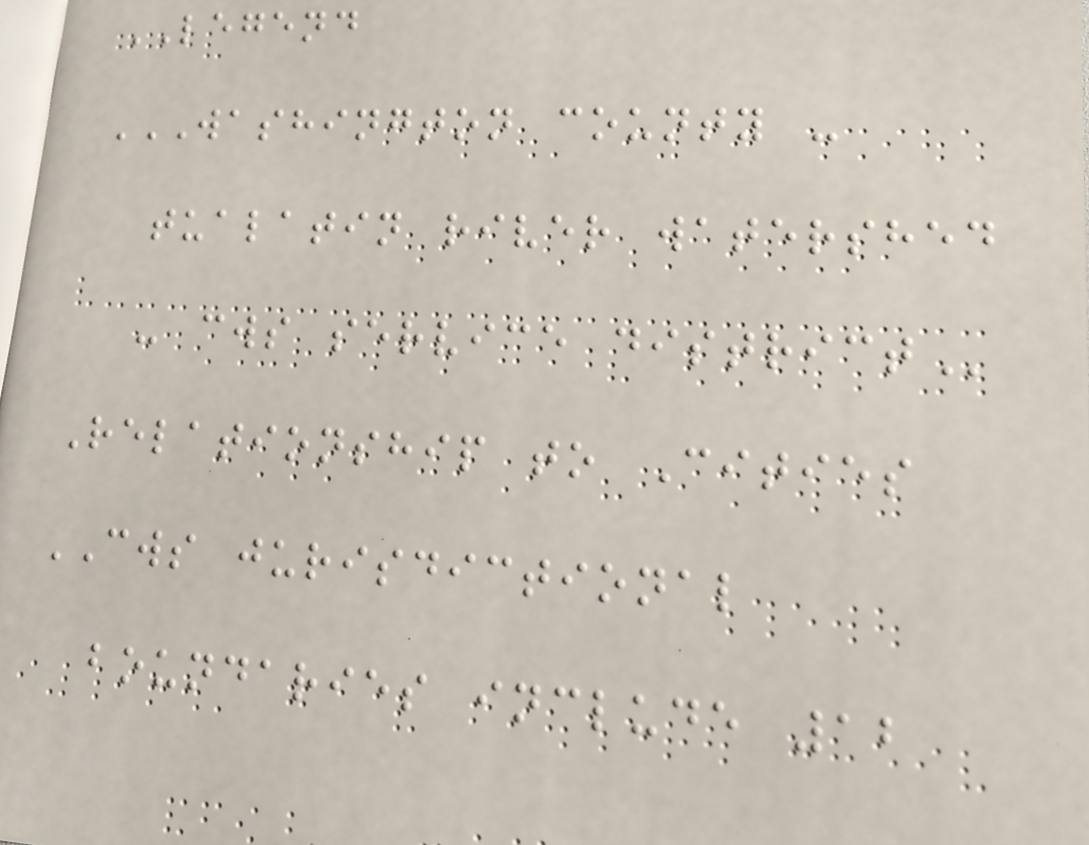LEGEND
WASHINGTON COUNTY -
TUALATIN RIVER WATERSHED
- CWS SERVICE DISTRICT
Relationship to Cities
CWS jurisdictional
boundaries include 12
